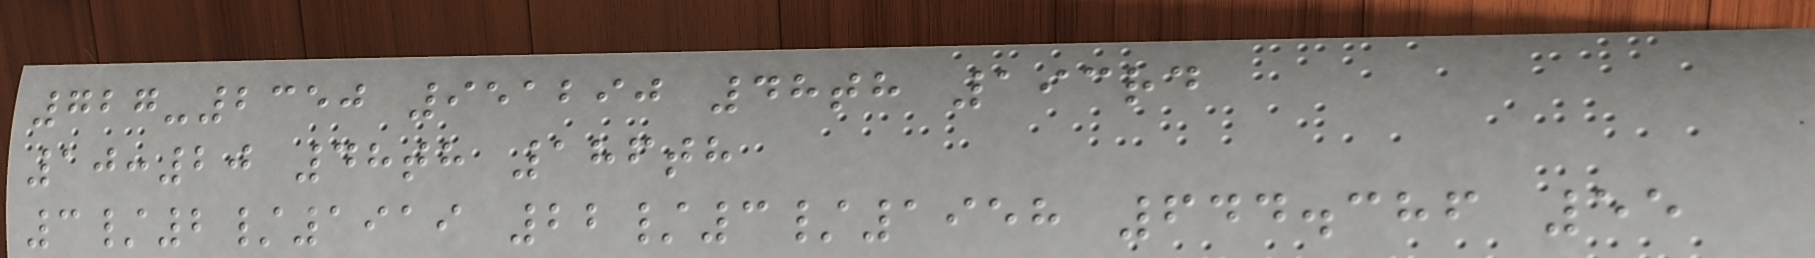727-2350 951290 48th 193rd
10:20 48th 186th
3/2/1919 22/3/1958 644.386 55
